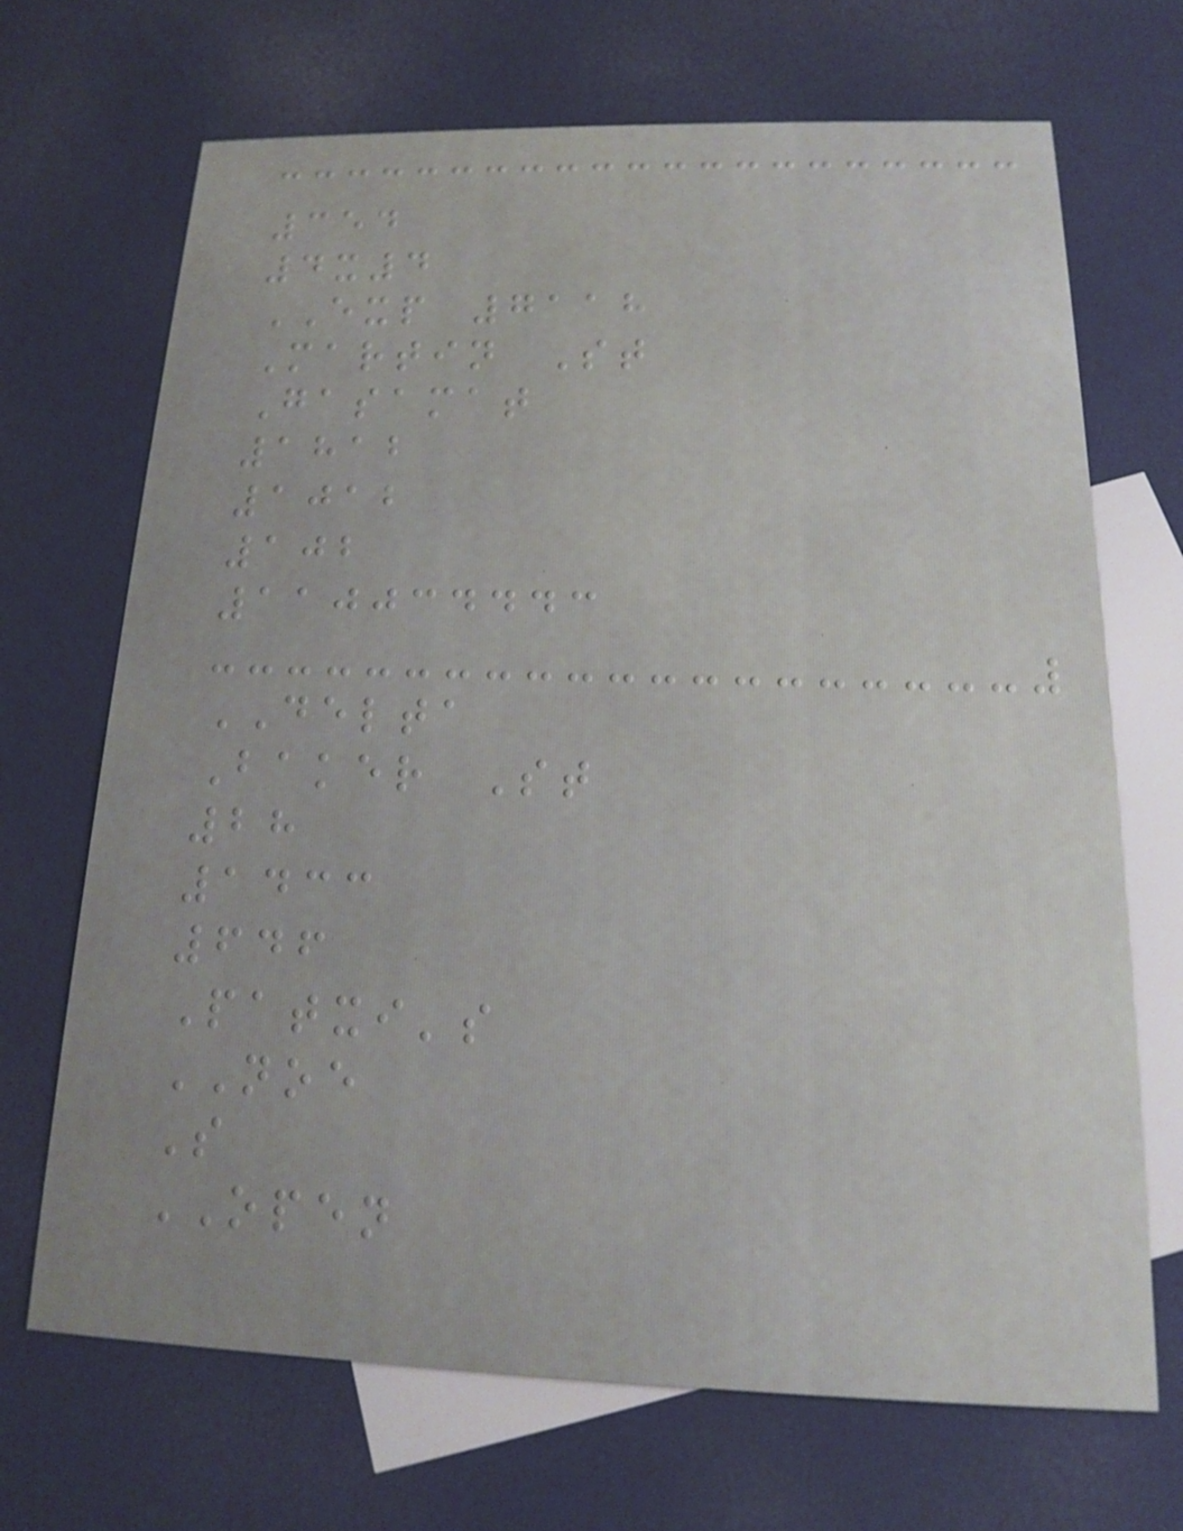354
4x4
EXP 7118
Martin St
Gasamat
1812
1012
102
110034443
DELTA
Baker St
28
1433
646
Patxi's
NOE
S
OPEN
